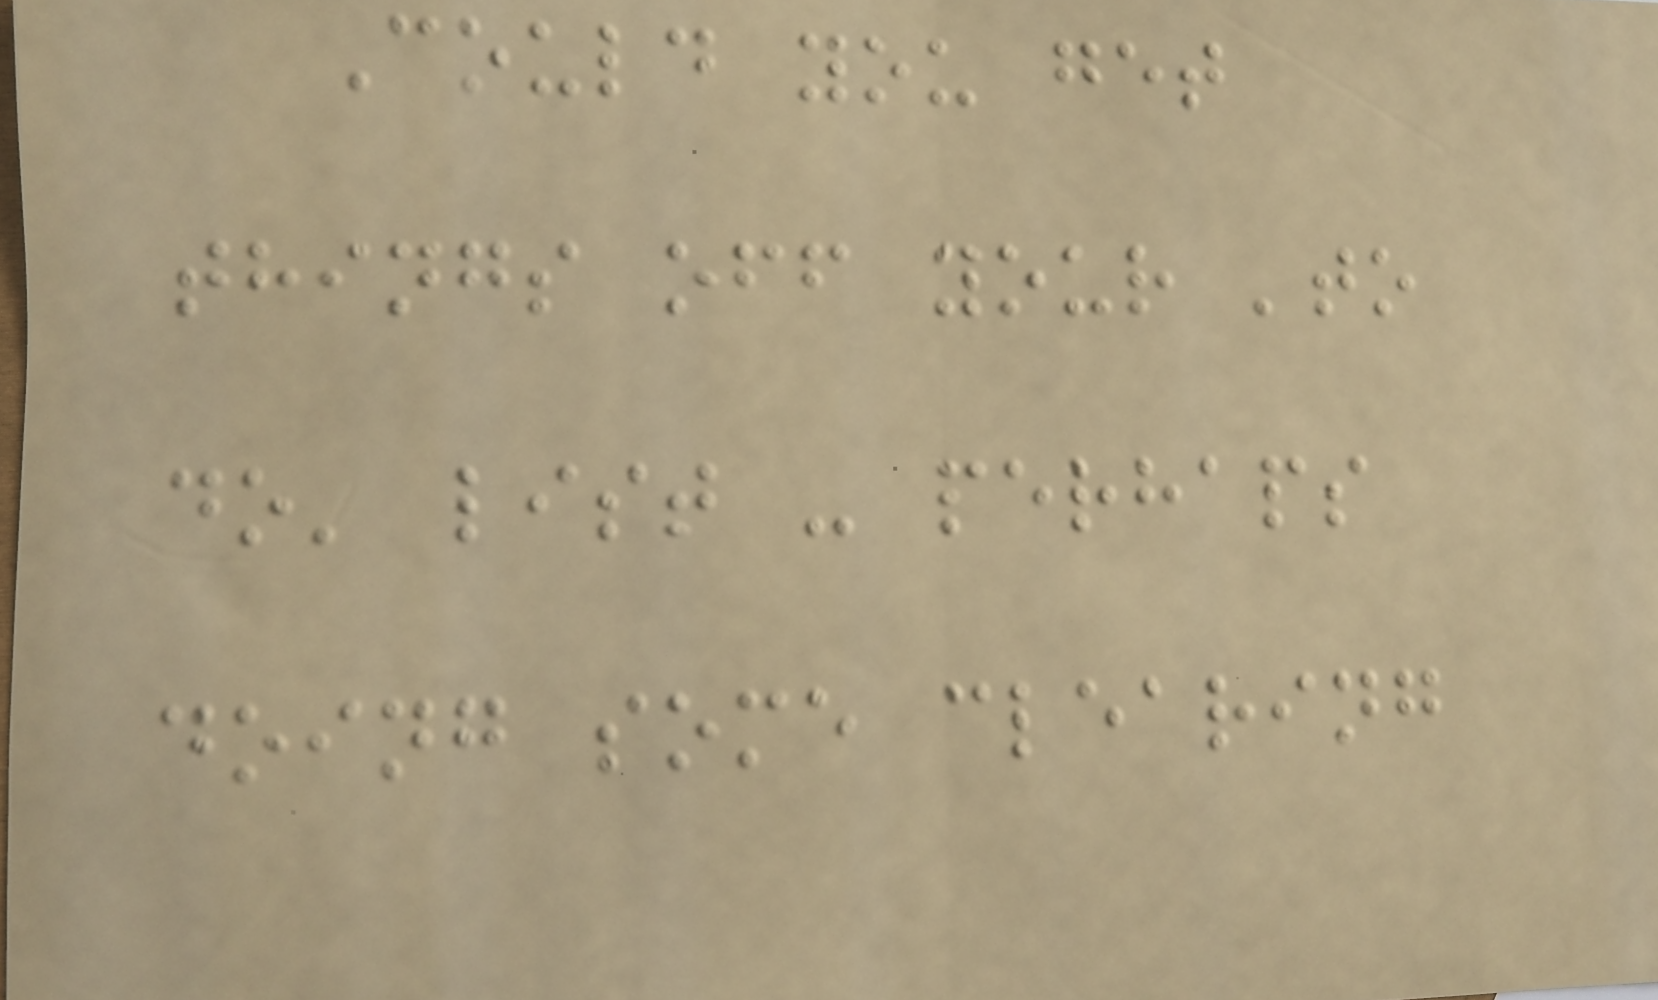Could you get
things off your 'to
do' list - perhaps
doing some clearing
